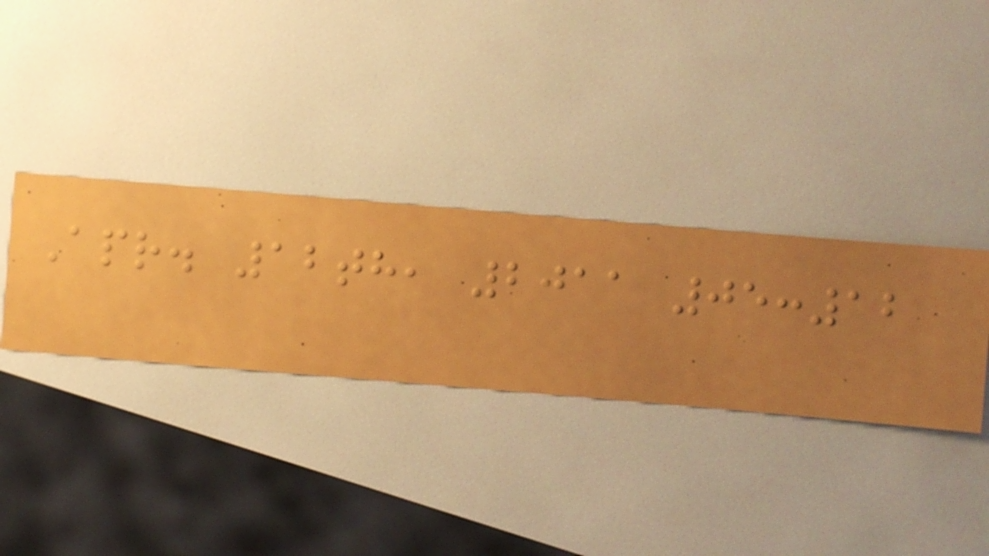Apr. 12th, 2011 05:12
